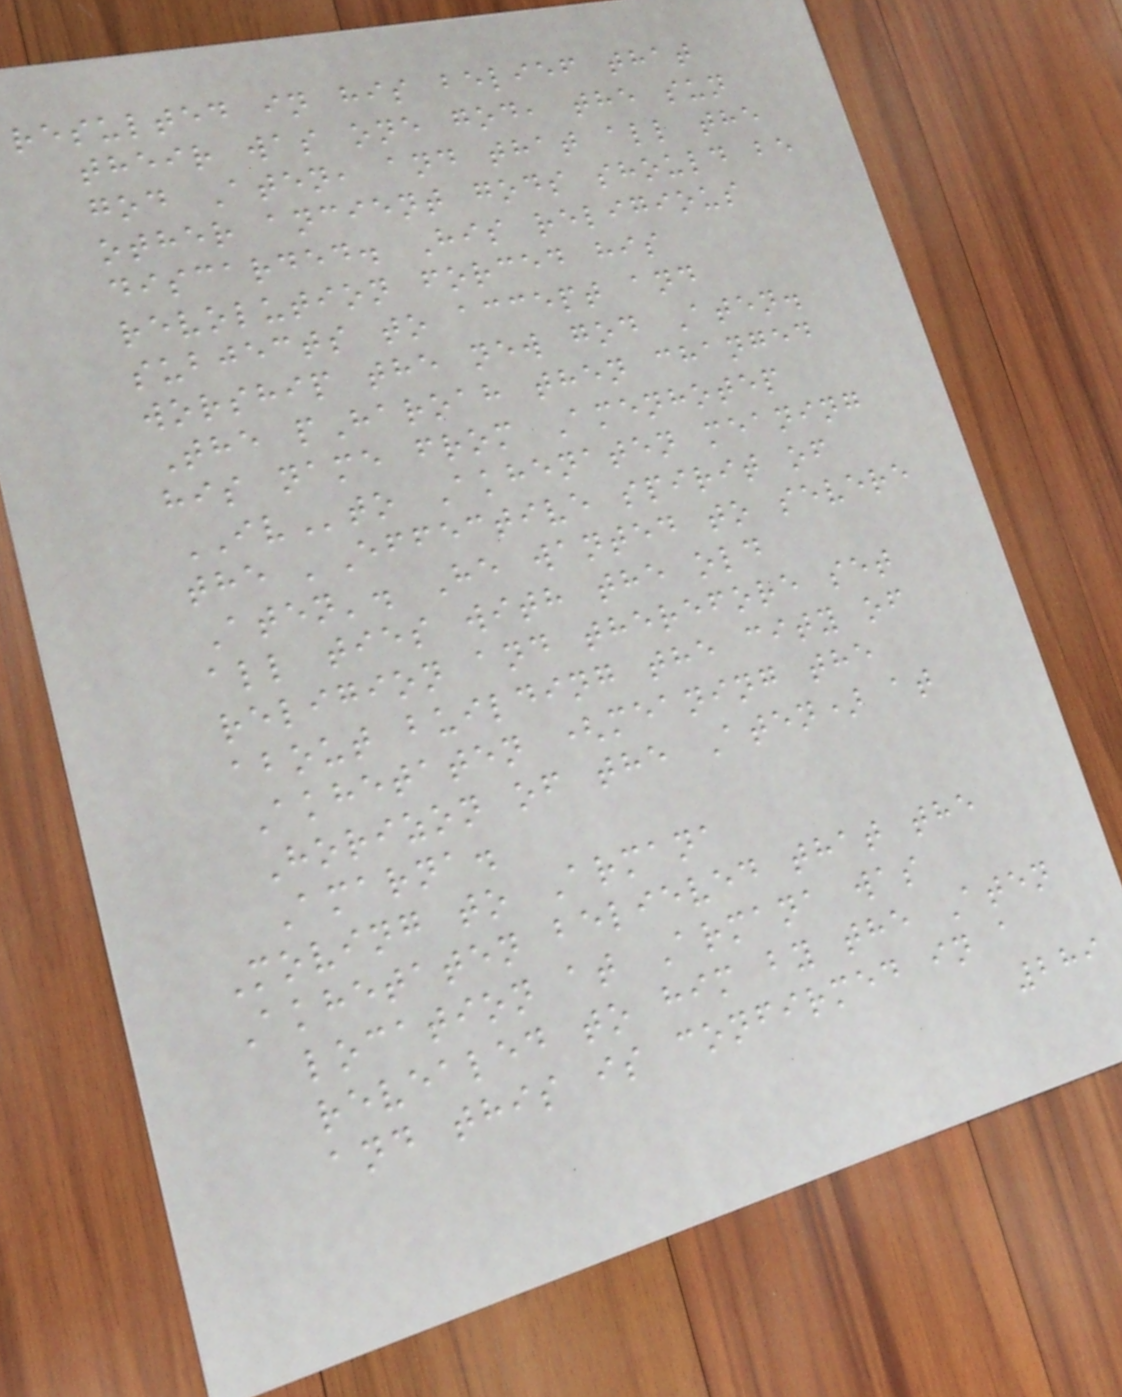resulted in his belief that
their was one god, the sun
god Aten, and that all the
other ancient gods should be
discarded. His religious
revolution forced his
subjects to accept and
worship the new god Aten.
The pHaroah then changed
his name from Amenhotep
IVto Akhenaten meaning
the 'Effective spirit of
Aten'. He wanted to severe
all ties with the old
religion and therefore set
about building the city of
Akhetaten (meaning the
Horizon of the Aten) at
Amarna.
Moving to Armana
Akhetaten believed that the
location at Armana was
revealed to him by the Aten
and this is confirmed in a
289
